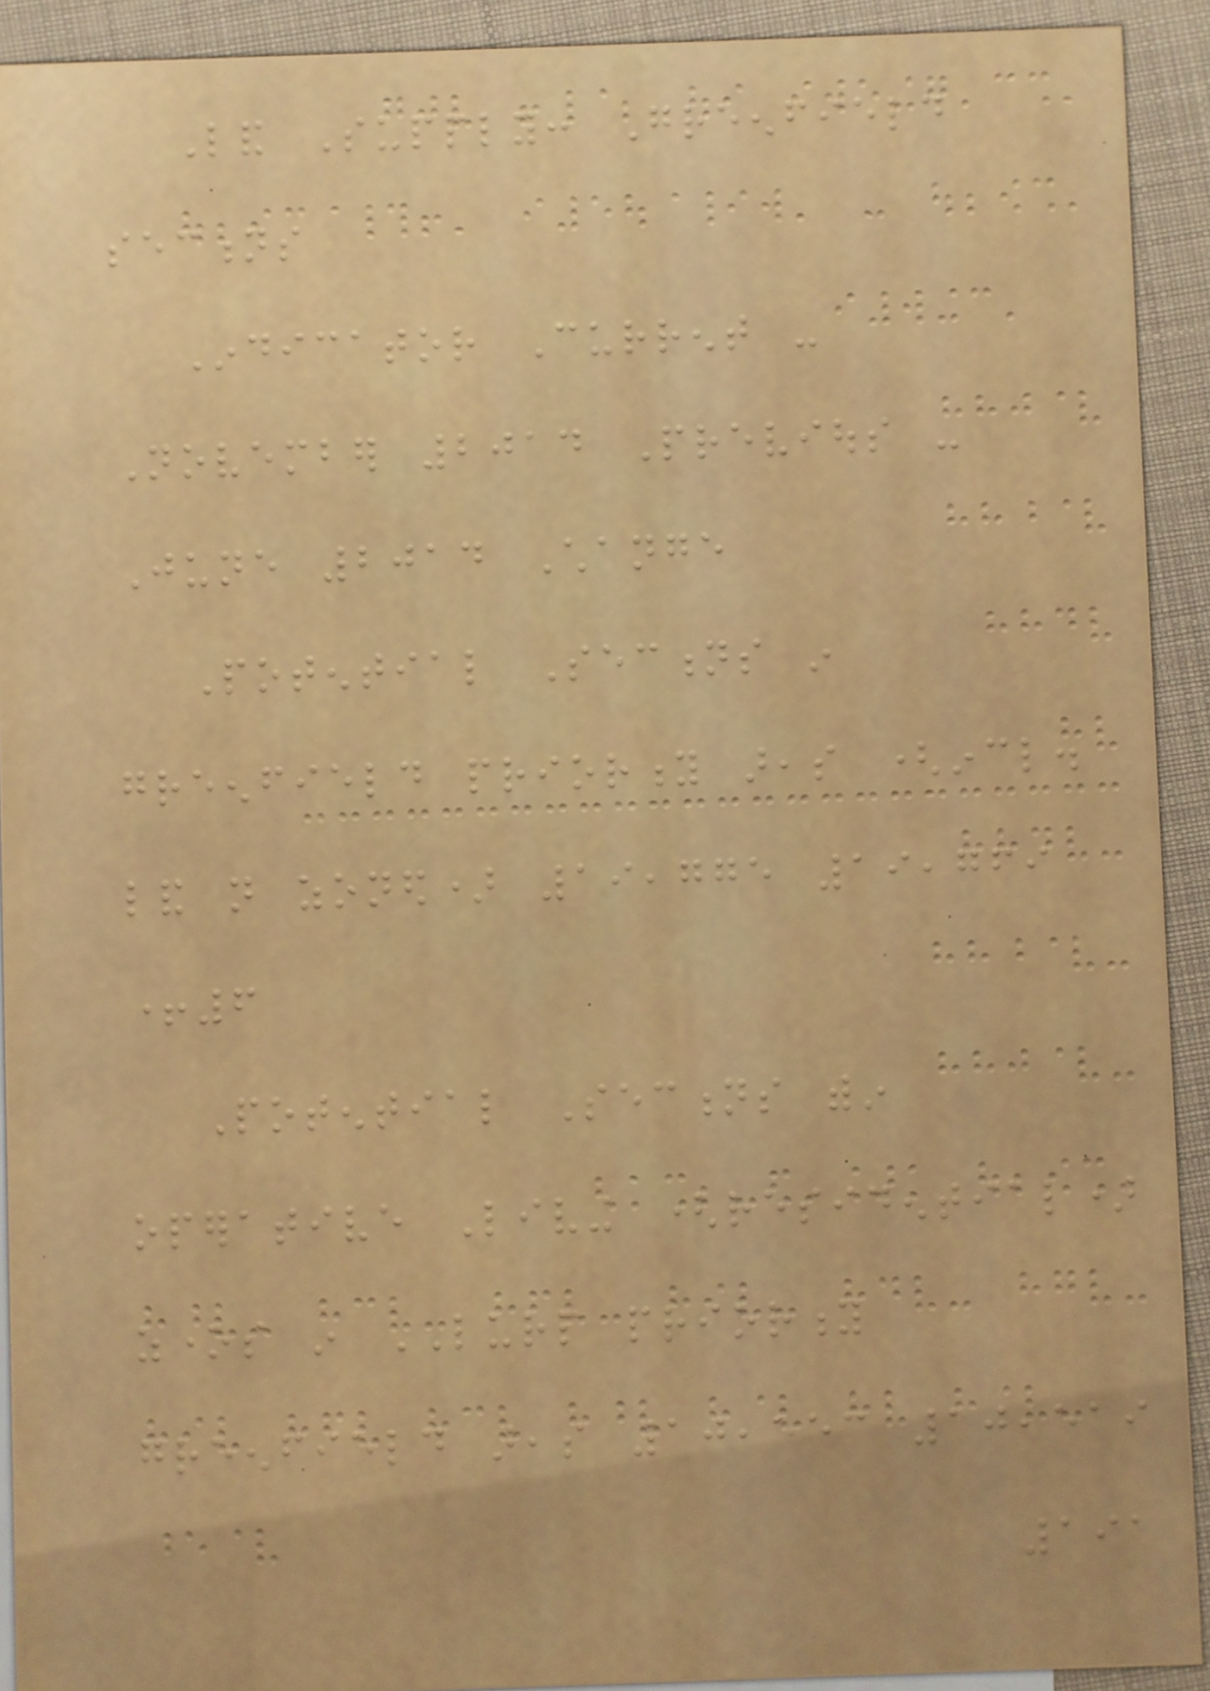Land Supply: Greenfield
sections
Indicator Current -
November 2014 Previous -
June 2014 Change
Potential Sections in
greenfield priority areas (incl.
land not zoned) 19,775 19,769
+6
Potential Sections within
operative Living (residential)
zones in LURP priority
greenfield areas 10,553 10,519
191
